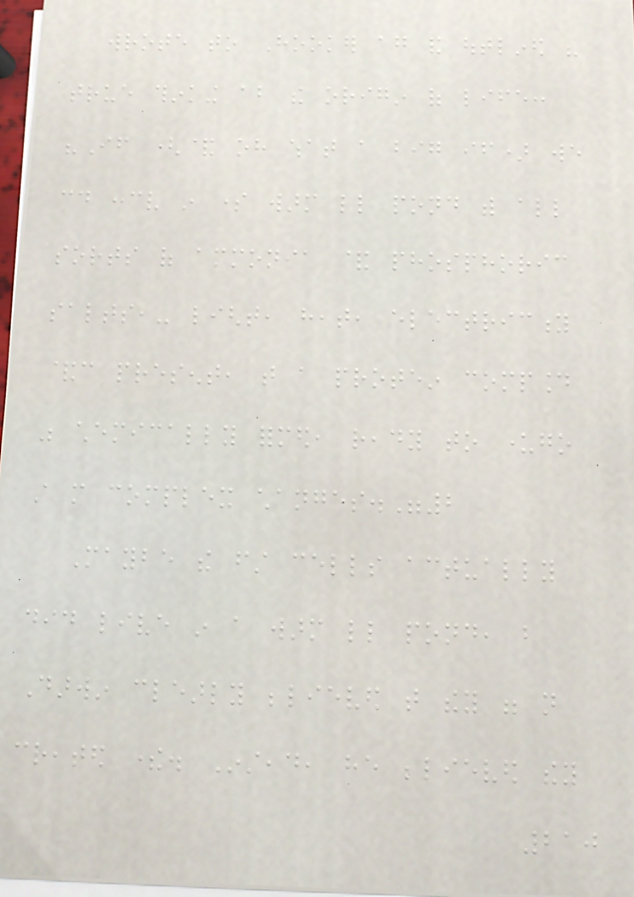wrote to Hooker again and outlined his
true thinking about the origin of life:
"If (& oh what a big if) we
could conceive in some warm little pond with all
sorts of ammonia & phosphoric
salts,- light, heat, electricity
&c present, that a protein compound
was chemically formed, ready to undergo
still more complex changes."2
Maybe the first cells actually
did live in a warm little pond, but
Darwin clearly believed that they were not
created there. Instead, he believed they
210
